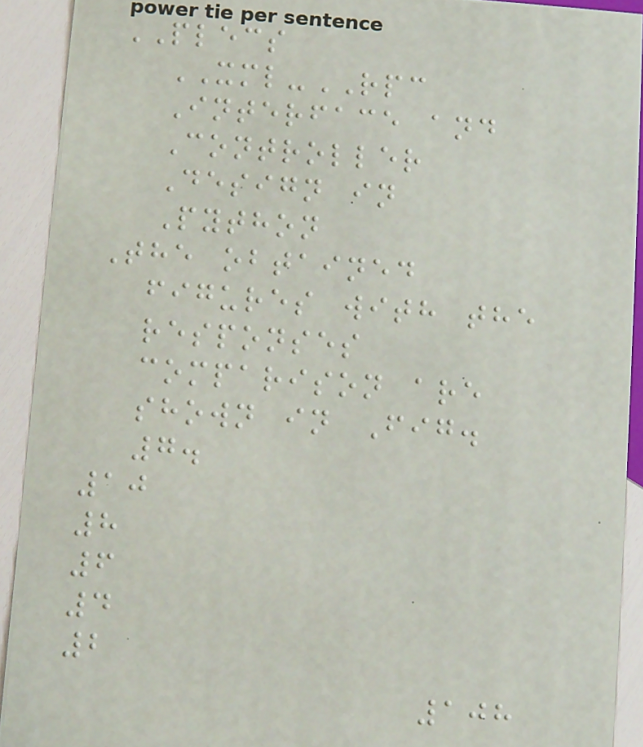PLECS
XML-RPC
Interface and
Controller
Design in
Python
The obtained
figures with the
responses
comparison are
shown in Fig.
7.
10
8
6
4
2
108
